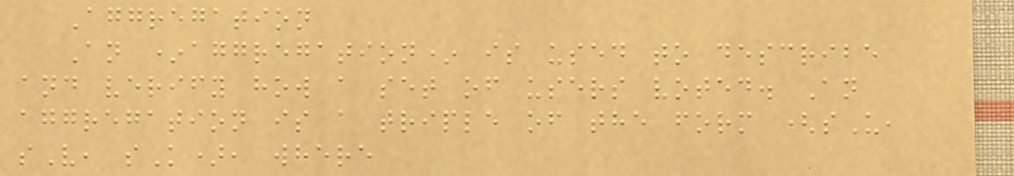Aggregation
An *aggregation* is used to describe
and verify how a set of users voted. An
aggregation is a triple of the form (sU,
sV, sK), where
